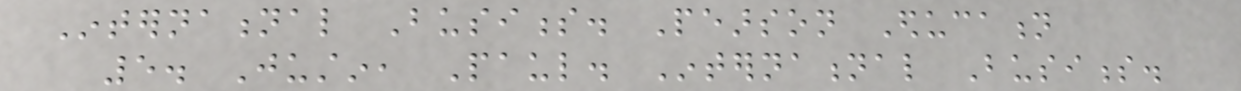International Business. Pearson Education
5. Justin, Paul. International Business.
